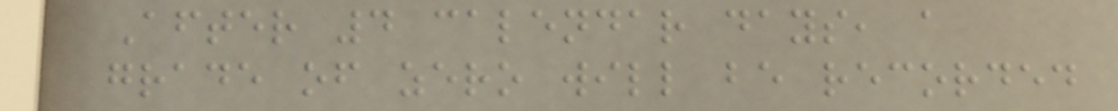After 4 calendar days, a
grade of zero will be recorded
